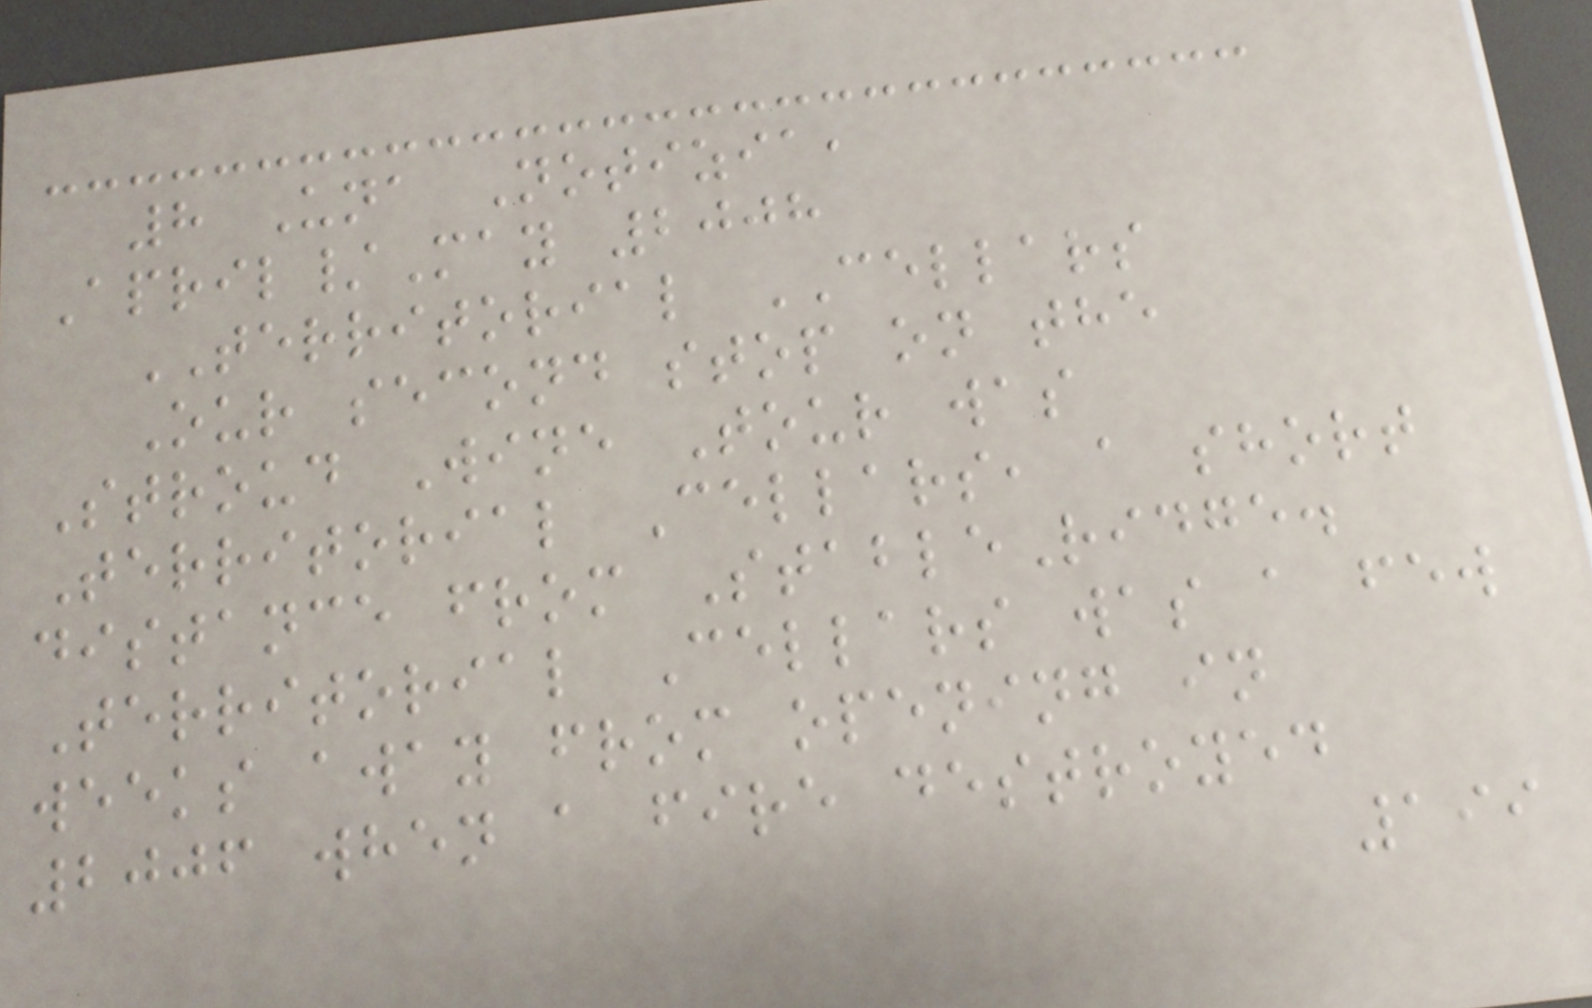8 Una Notizia,
April/May 2008
TERRITORIAL CELLARS
Our second stop on the
Stroud Wine Tour was
Territorial Cellars, a short
distance from StableRidge.
Territorial Cellars was a few
weeks away from opening in
2006 when a fire destroyed
199
